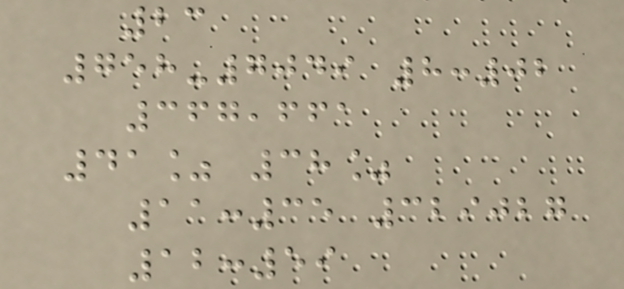23
758-7049 8:02
367,661
41% 38%
11:35 329027
12:59
